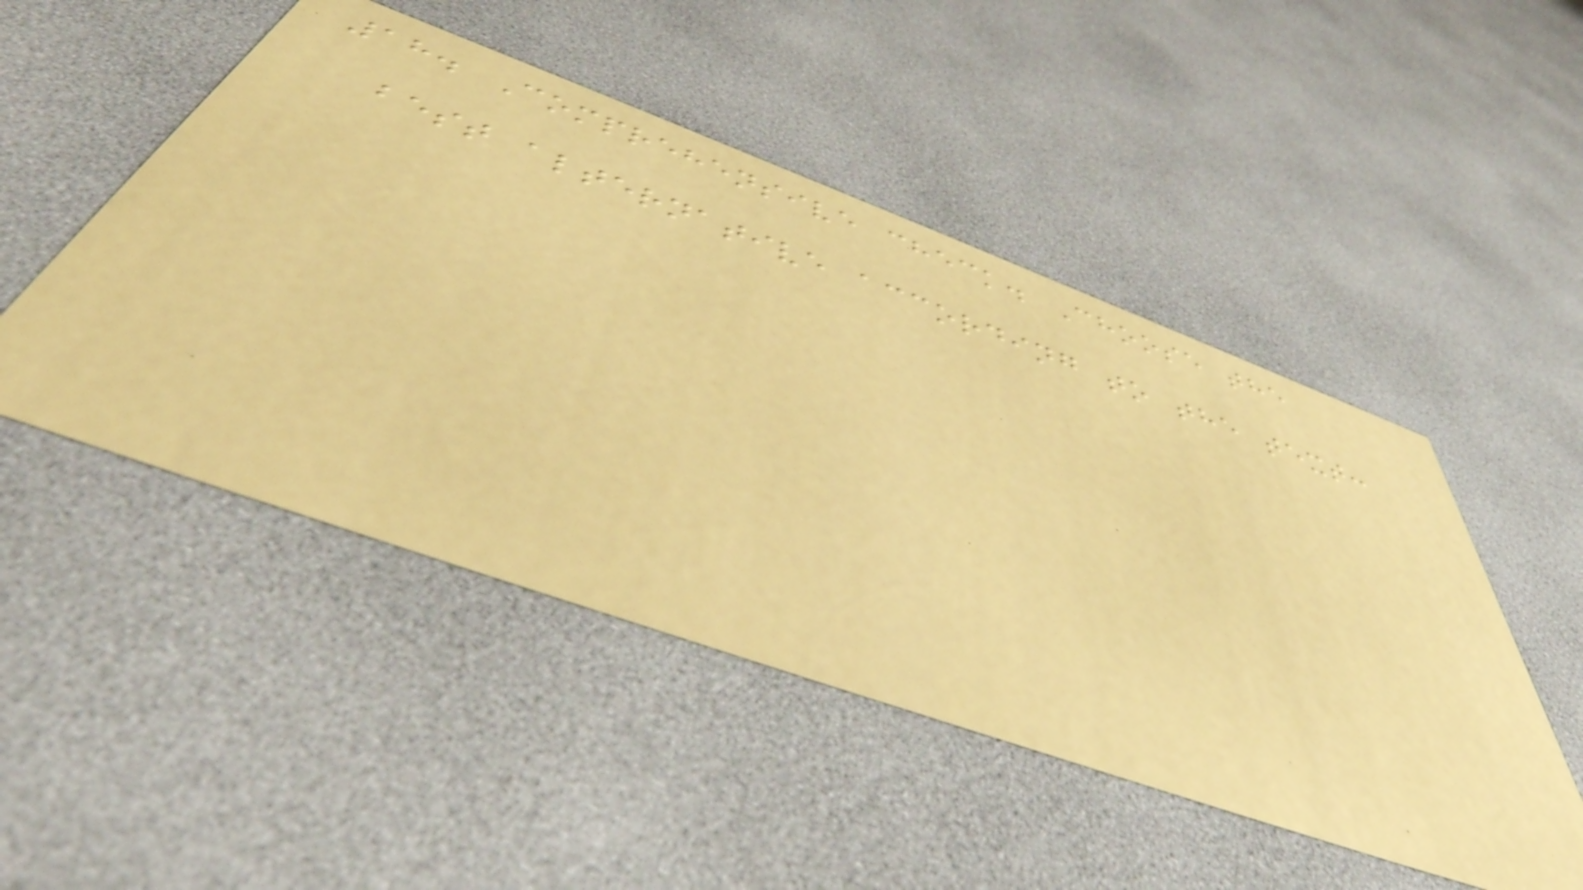18. Comprehensive check. Choose the
best alternative according to the text:
